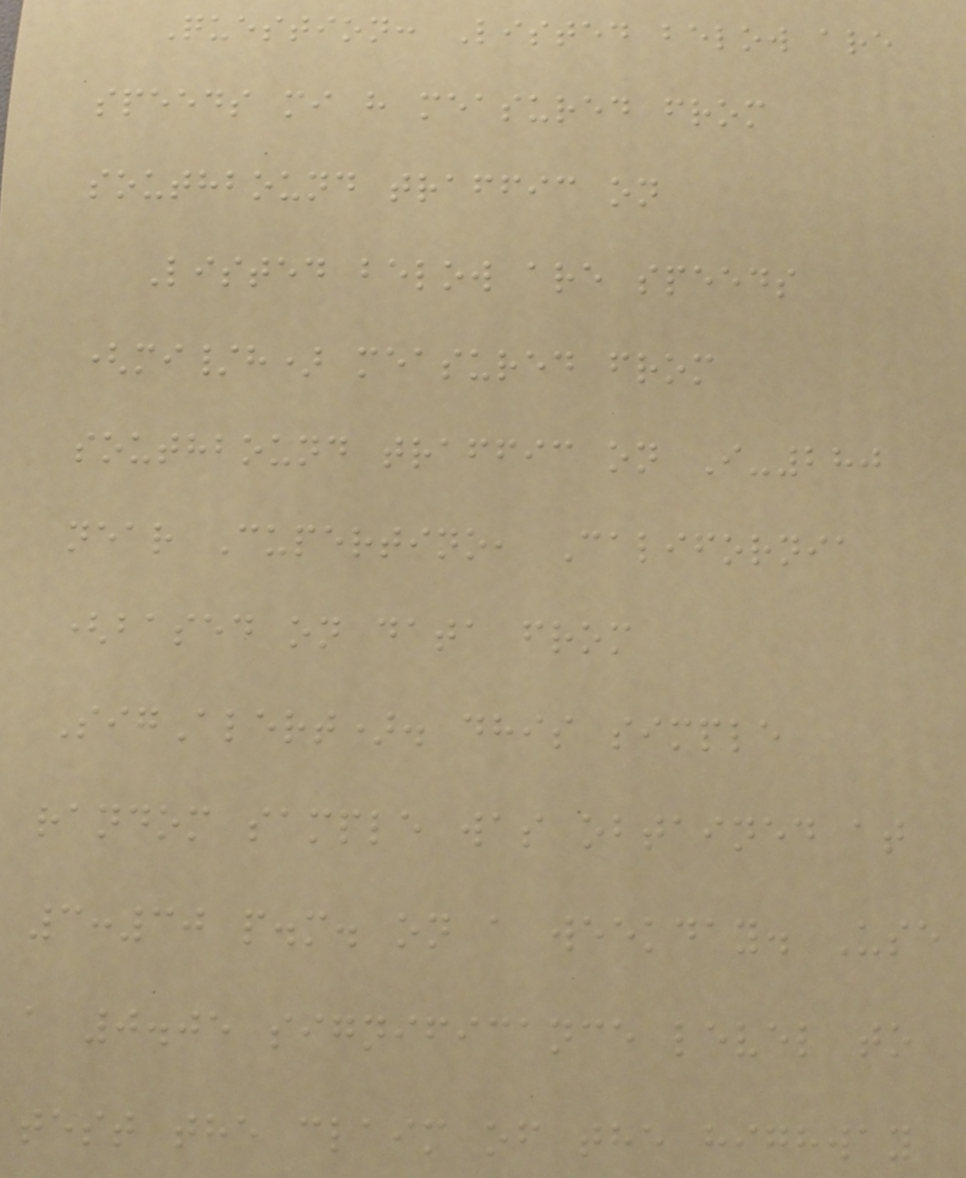Question: Listed below are
speeds mi h measured from
southbound traffic on
Listed below are speeds
(mi/h) measured from
southbound traffic on I-280
near Cupertino, California
(based on data from
SigAlert). dhis simple
random sample was obtained at
3:30 p.m. on a weekday. Use
a 0.05 significance level to
test the claim of the highway
